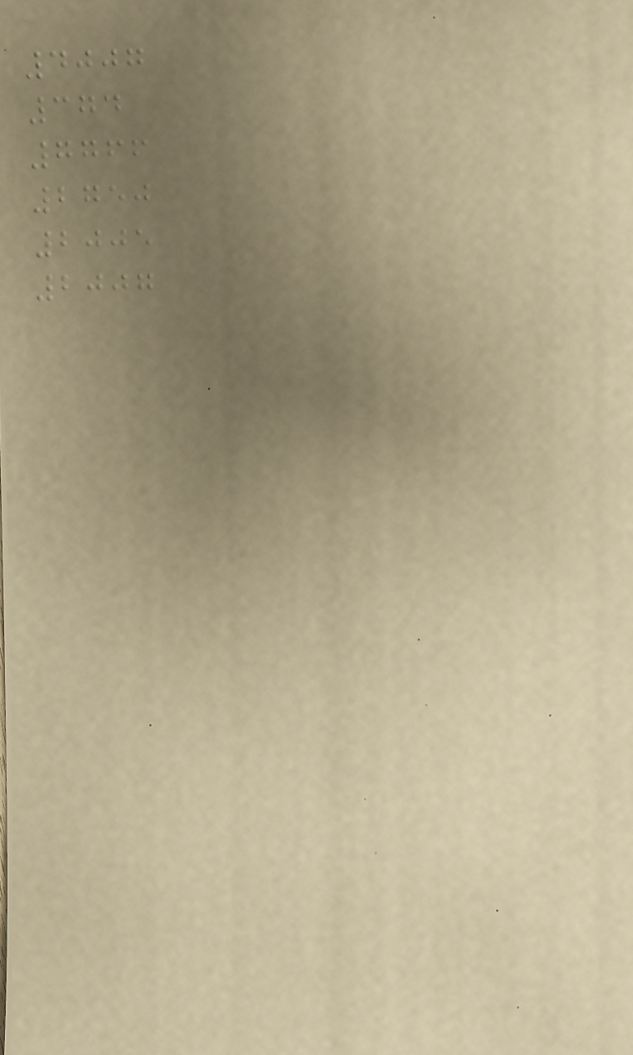4007
374
7766
2750
2005
2007
